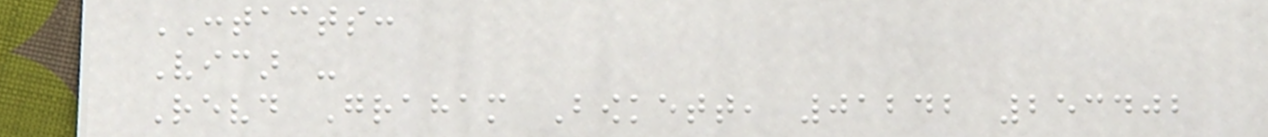CONTACTS:
Vicar -
Revd Graham Bowkett, 01242 253402
